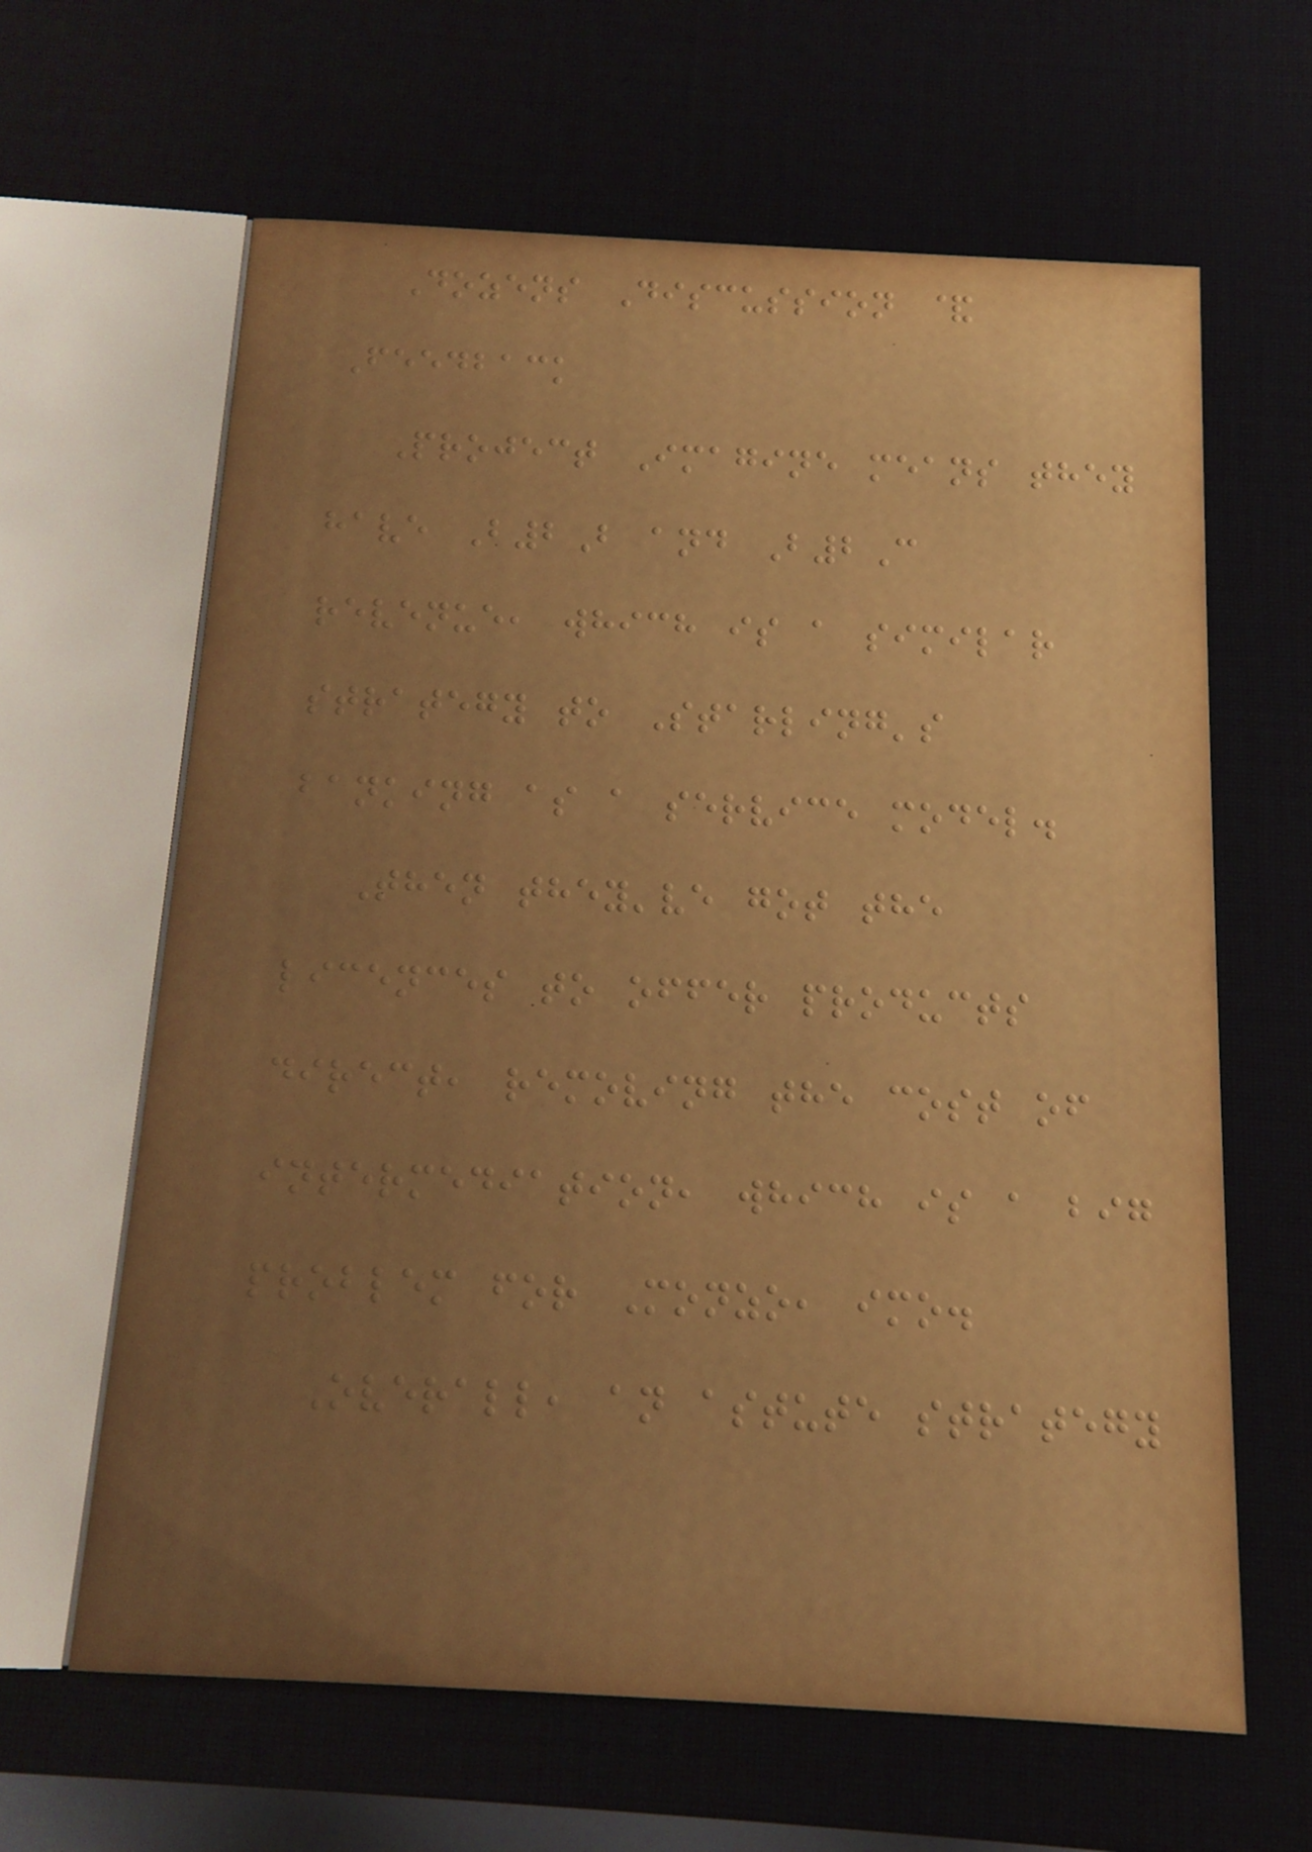Dozens Discussion &
Feedback
Project Imagine means they
have B2B and B2C
revenue, which is a similar
strategy to Starling's
banking as a service model.
Then they've got the
licences to offer products
direct, removing the cost of
intermediation, which is a big
problem for Monzo, imo.
Overall, an astute strategy
